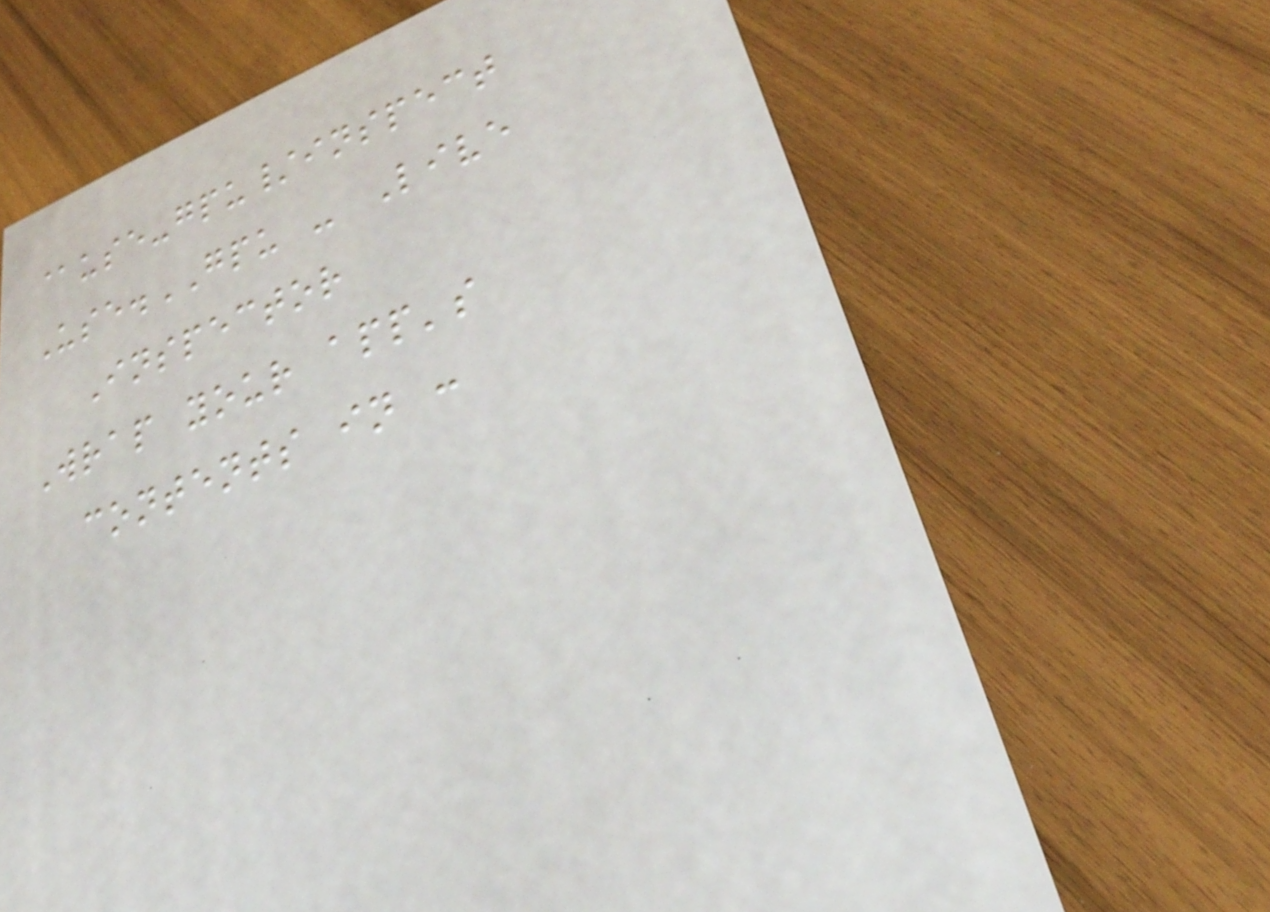@use-gpu/inspect
Use.GPU - Live
Inspector
Wrap your app's
contents in :
